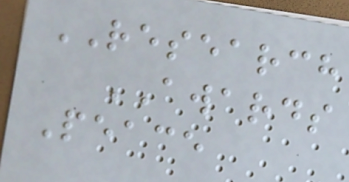RESEARCH
AWARDS
Peace
